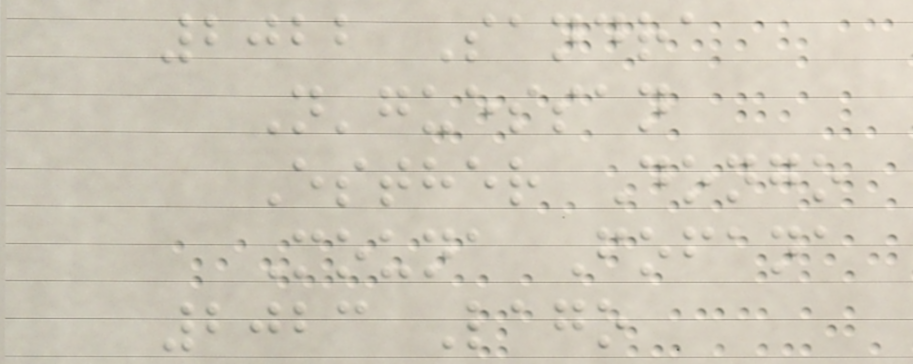2022 Sandra
N'guessan
Esther Dongo
Mouna Fofana
2023 Lago
